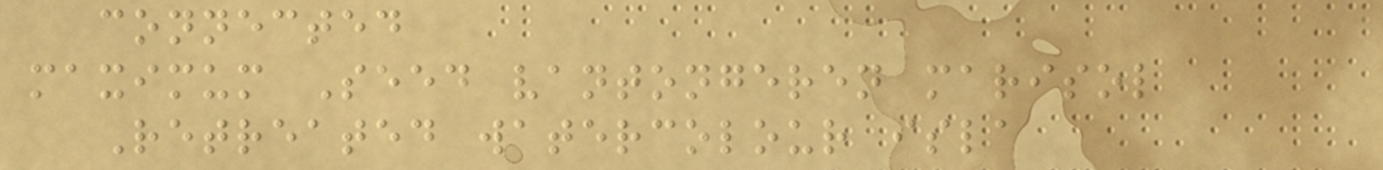connected
maximum Seed vantongeren marisol
Retreated watercolour isla
